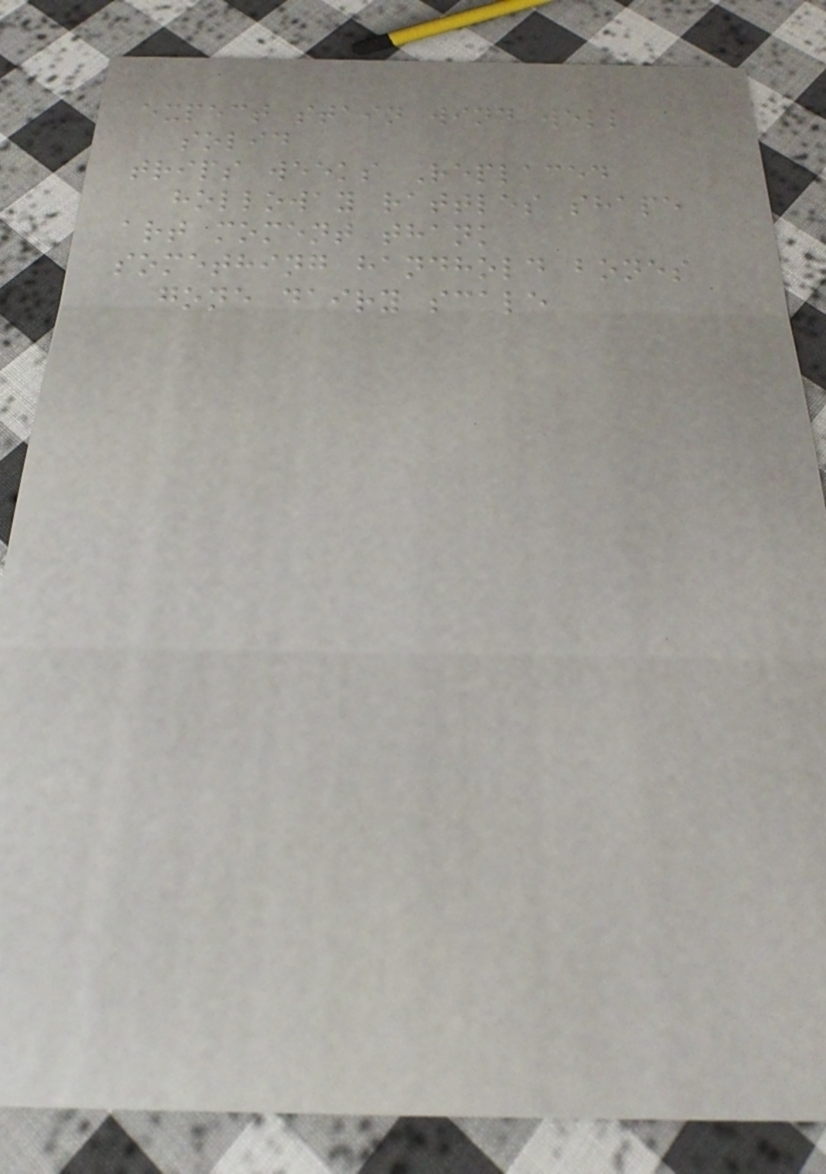expect stain wind well
solid
trips weeks Replaced
holloway rattles shape
art moment thank
something handhold bones
gone dairy scale
